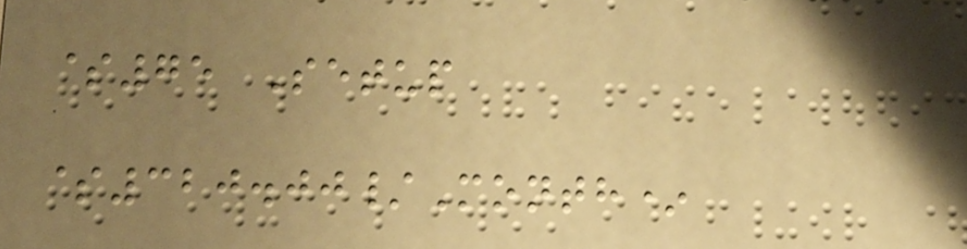$75 Setup
$320.00/Month*
